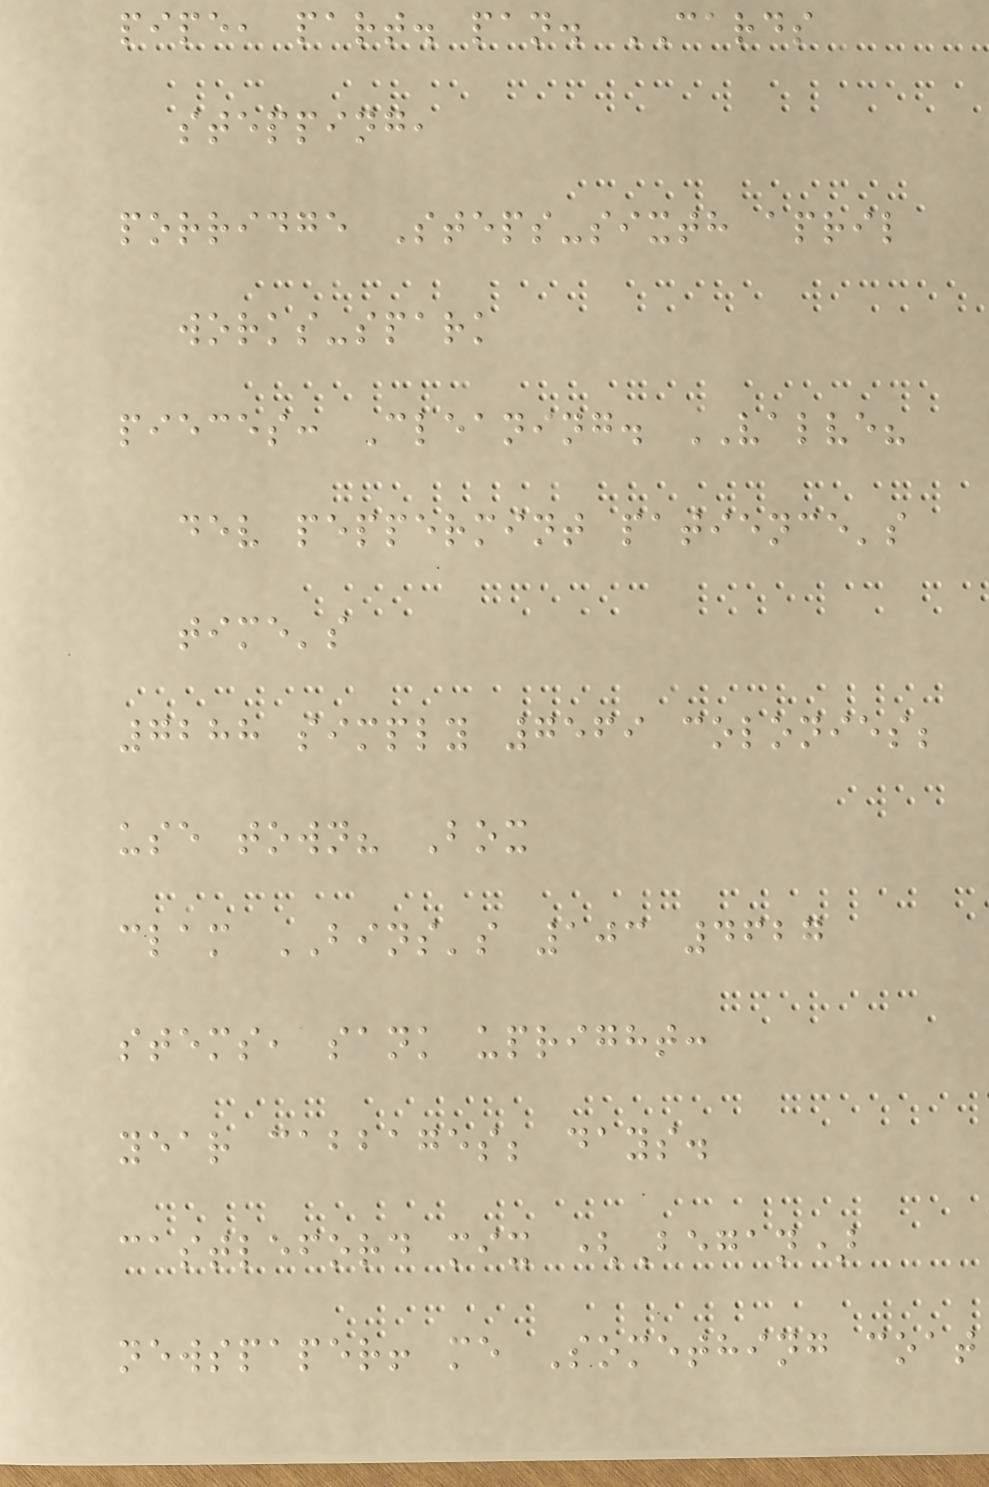pipe, part. pan. CARDS
stepping,
porridge Steps-sixth april
works-spark
pieces: Cleaning. VALVE?
dev peppermint patience's
time's
7288 simply 7569 colonies;
use town? Box
clam BINS's 103 4627
stems, sank upright:
year cabbages; days.
castleford mix (Began)
newspaper! me Something coat
